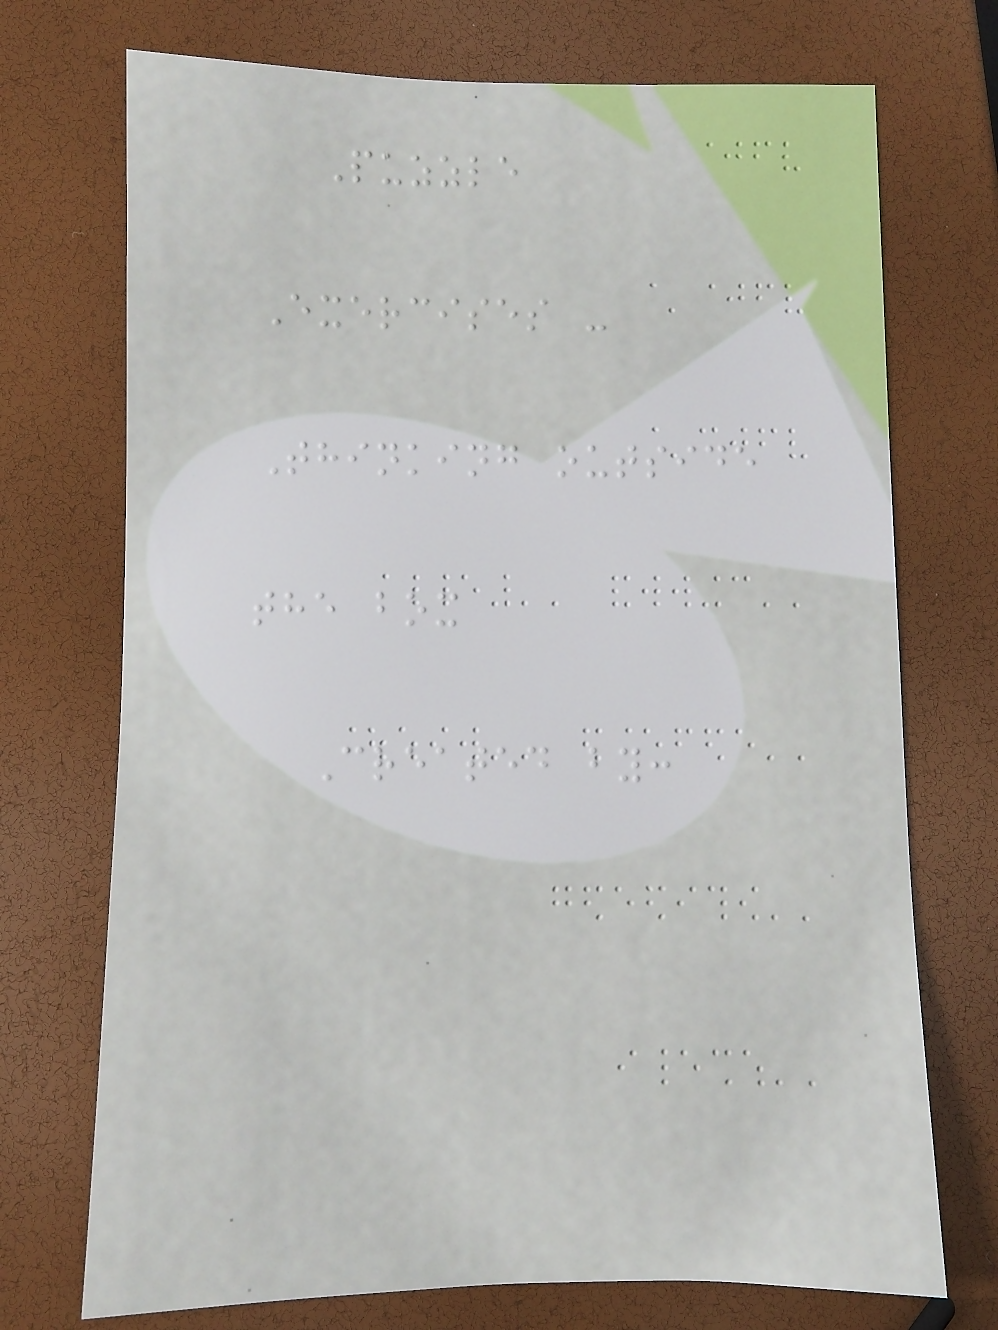Puzzle
Exercises -
Thinking outside
the box
Created by:
